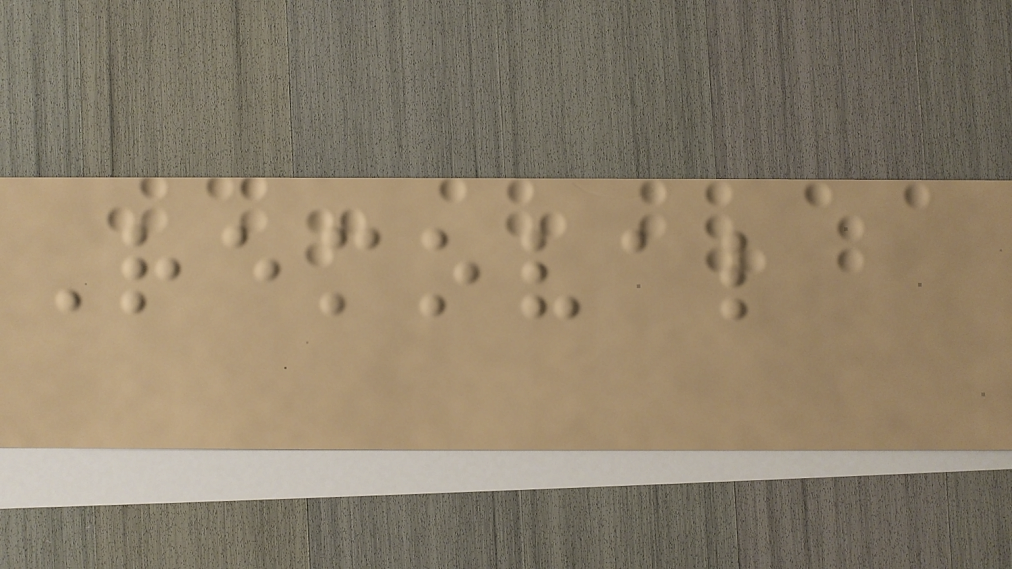Removal
